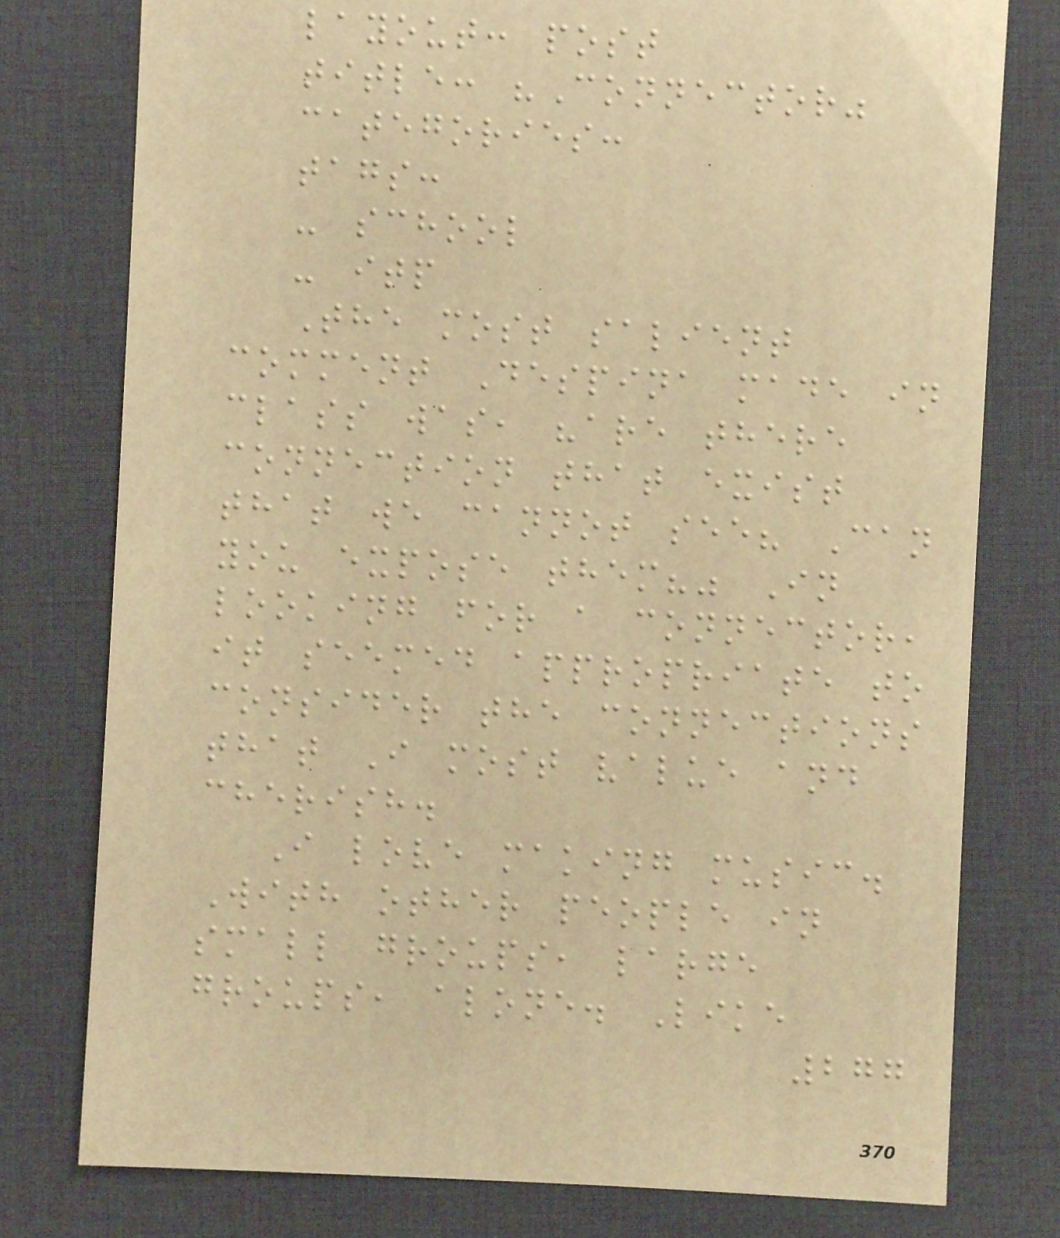layout: post
title: "Connector"
categories:
tags:
- school
- itp
The most salient
comment Despina made in
class was, "are there
connection that exist
that we cannot see? Can
you expose them?" In
looking for a connector,
it seemed appropriate to
consider the connections
that I most value and
cherish.
I love making music.
With other people in
small groups, large
groups, alone. Like
277
